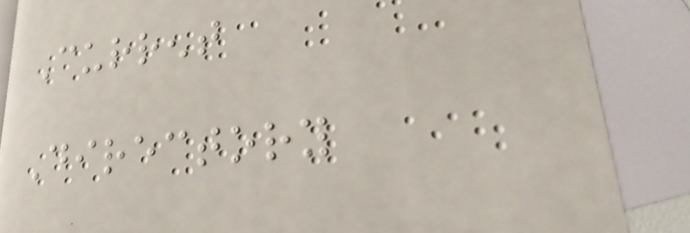Current
Directory
